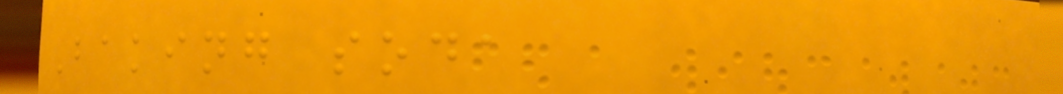Baking soda
